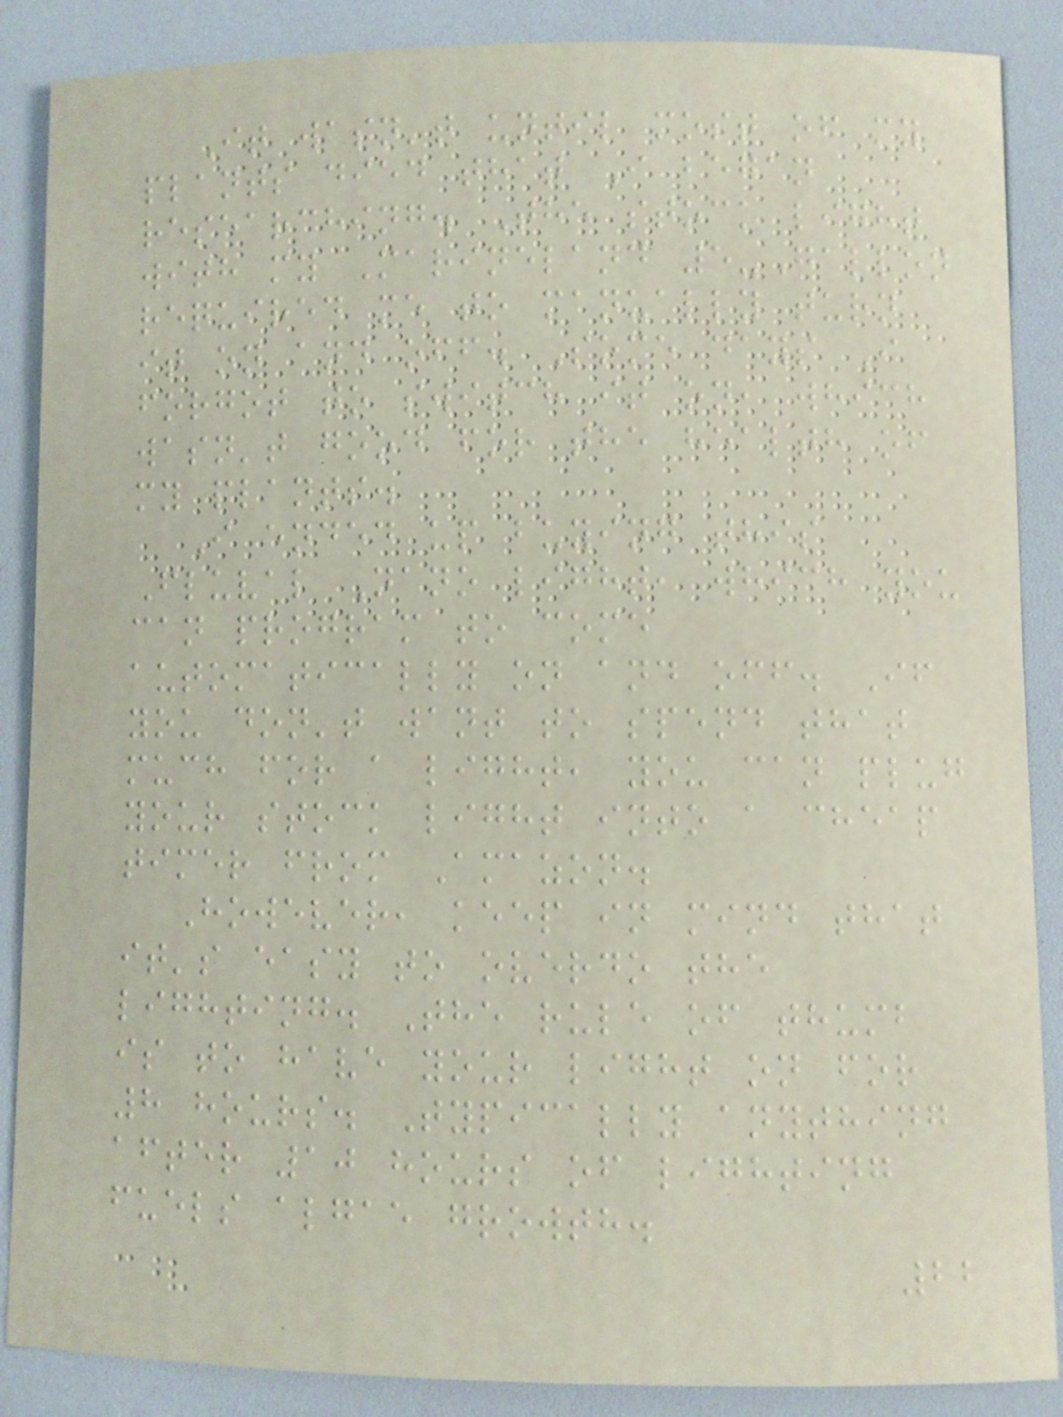It wasn't until most of my
plants died that I began
researching. The stock light
with my Marineland 5-Gallon
required me to manually turn
it on and off. Some days I
forgot to switch it on, which
wasn't good for the health of
my plants.
I ended up buying this
Fluval Nano light, which you
can program to come
automatically on and off. If
you don't want to spend that
much for a light, you can plug
your stock light into a cheap
timer from Amazon.
However, keep in mind that
it's easy to overdo the
lighting. The rule of thumb
is to have your light on for
8 hours. Typically anything
after 10 hours of lighting
fuels algae growth.
22
